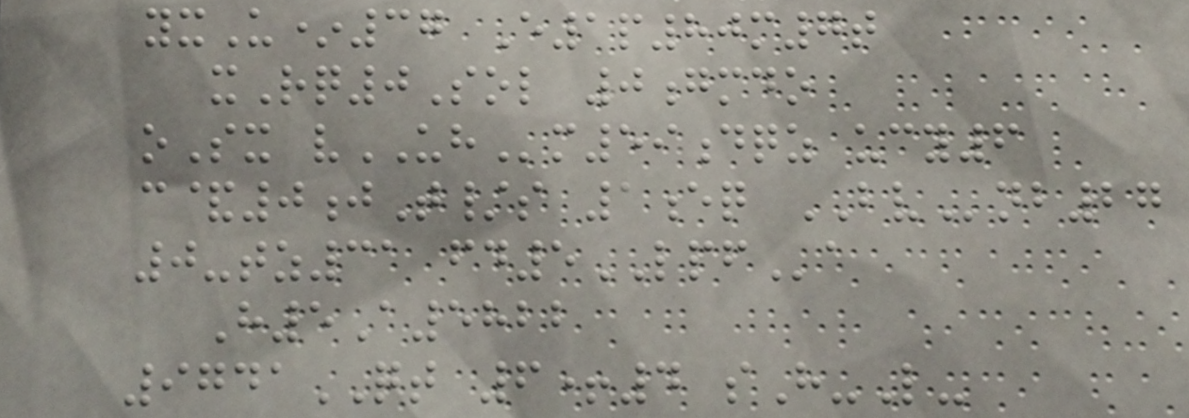yxU*37 E1p80m7t
xRq0Sol 0gmdo
oSx vUHm59dqz ucy6
c&0jT/s 1eq BVnb27
0-tz31 fd5LPFa
H5A5822
9741QT 6+4 sH-L-
